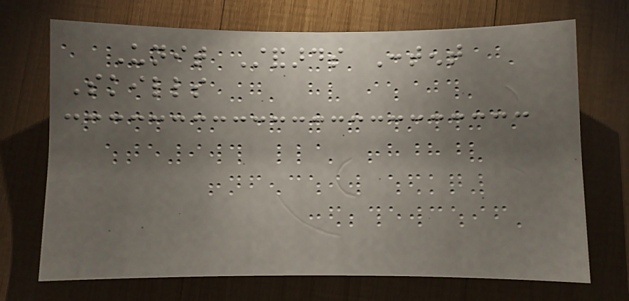Unit Standards Content
Skills
